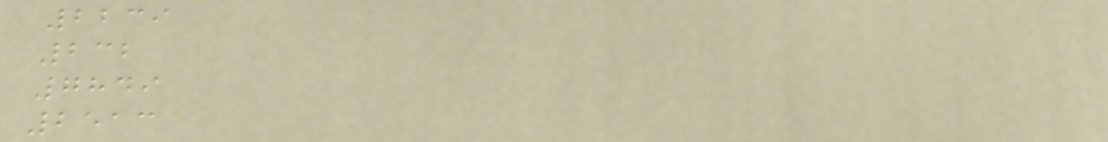2239
232
7849
2513
